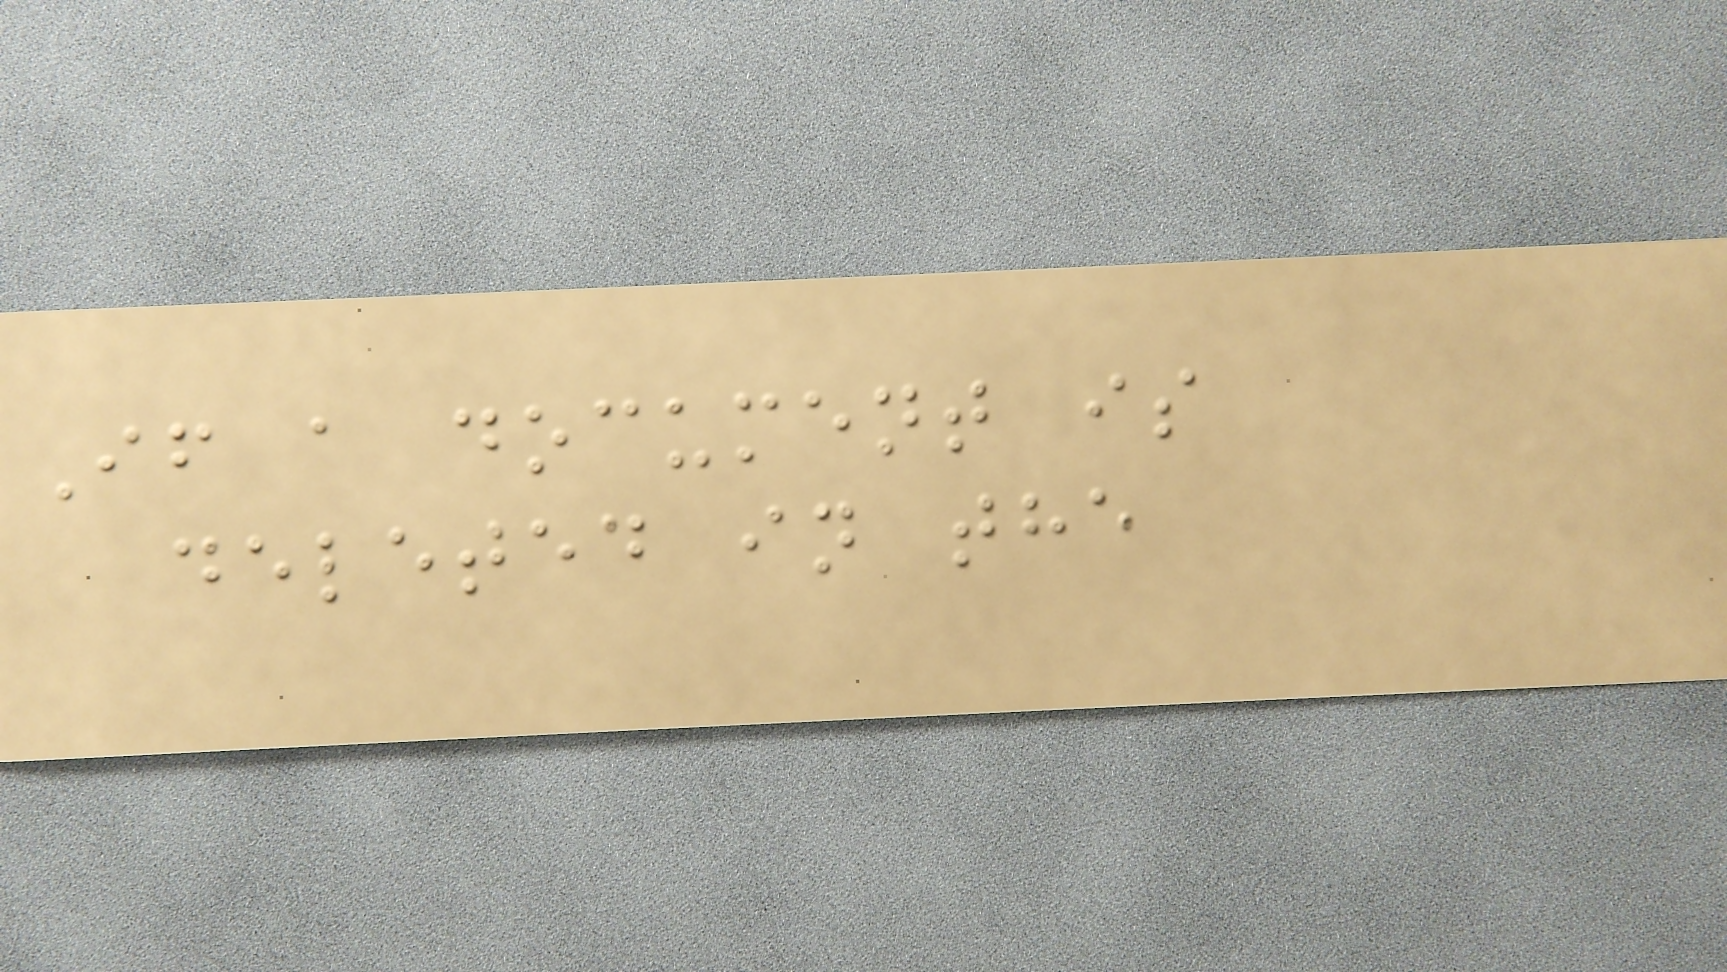If a document is
deleted in the
